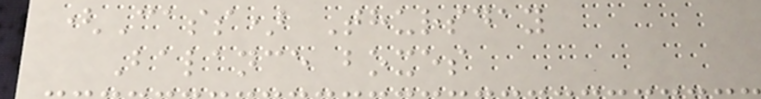(Cass) Thursday
Balance boxes
